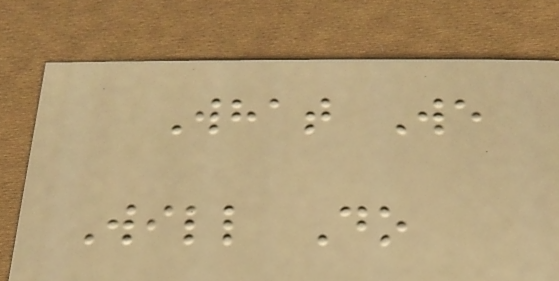What We
Will Do
